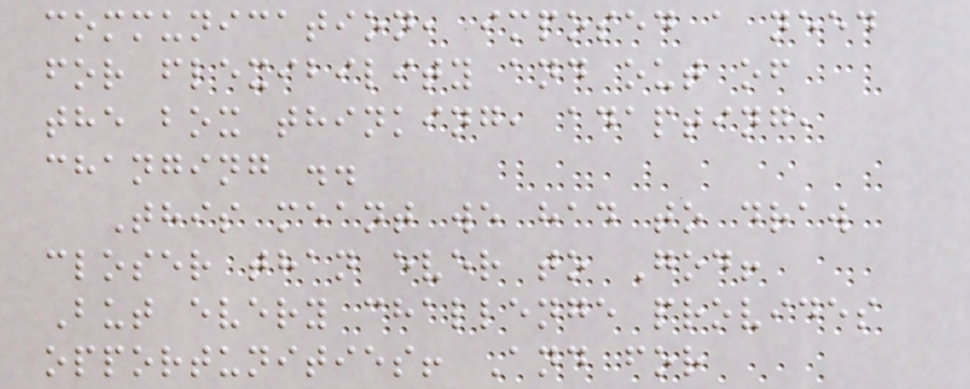communication, imposed a need
for flexibility and out of
the box thinking, adapting,
changing ..
This meant we had to draw
closer than ever to God!
But every challenge provides
opportunities! And for
